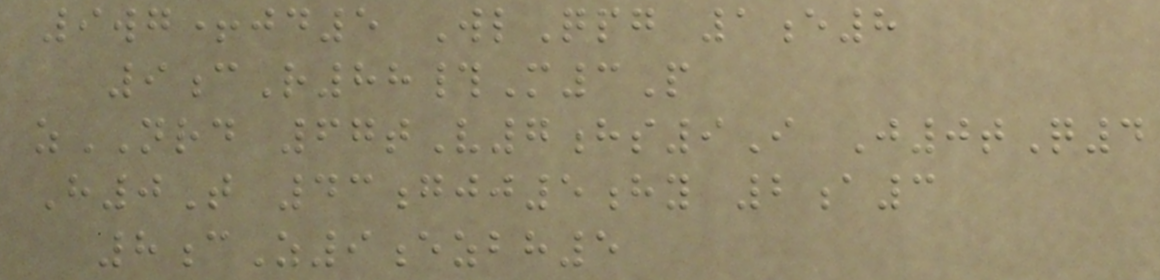9wg+jd5 WlQpg 1e8
9cR88#M3P
zNRD 67tV7hs9I J0tQ4
H0T 43gjj5hy 2a3
8cZ9ezbh5
